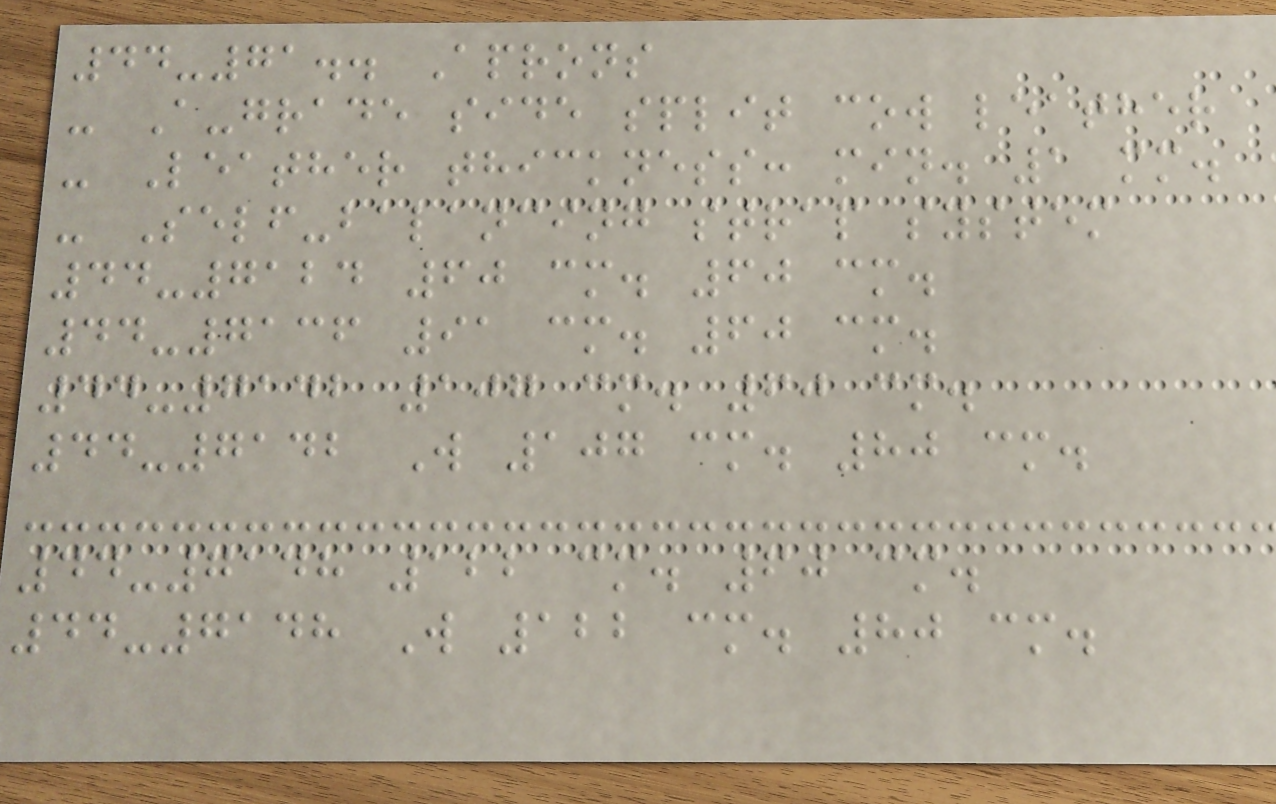44-71.. Aprons
- A-grade side split cow leather
- Leather thickness: min. 1 mm.
- Self-balancing strap system
44-7124 60 cm. 60 cm.
44-7136 91 cm. 60 cm.
44-7142 107 cm. 60 cm.
44-7142 W 107 cm. 80 cm.
44-7148 122 cm. 60 cm.
44-7148 W 122 cm. 80 cm.
